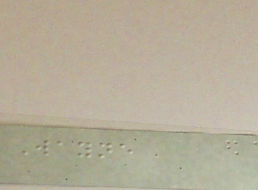Wayne
